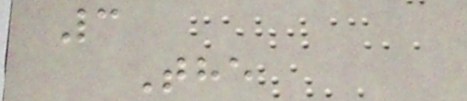3
The
